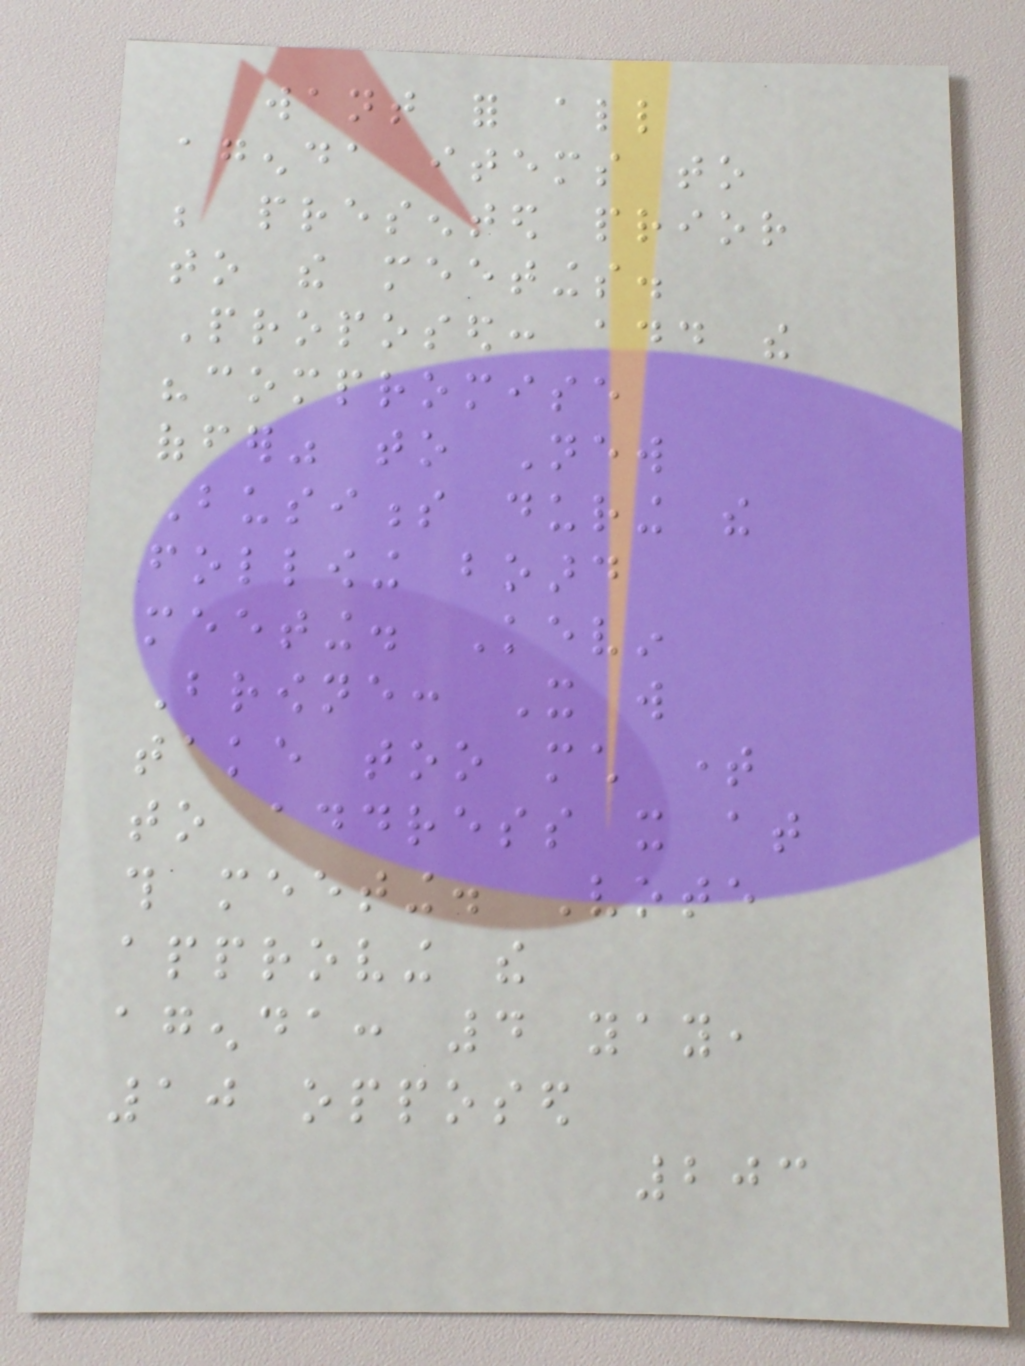want for all
agenda items to
be presented prior
to the meetings.
Proposed: add the
"compromise
offer" to New
Business during the
following board
meeting. Kevin
Browne: It will
take too much time
to address it at
this meeting. Vote
approving the
agenda: 4 yay,
10 opposed
203
